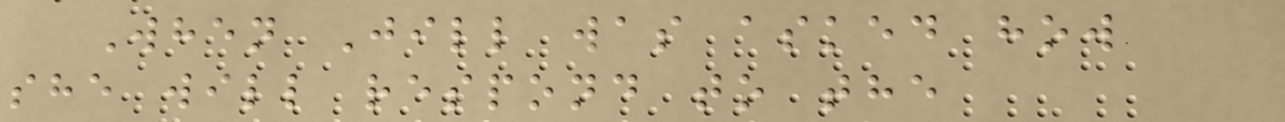When Jill was asked how
she will respond to the
